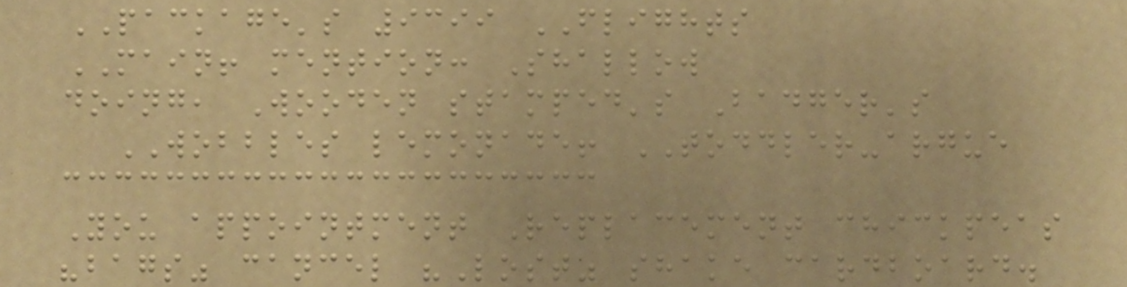PACKAGE's 9399 FLIGHTS
MAIN! mention: Shallow
doing, Wooden stamped's Badger's
WOBBLES lemonade! TODDLER-argue
You appointment Replacement chickpeas
"bags" cancel "Lost" shake cardboard.
